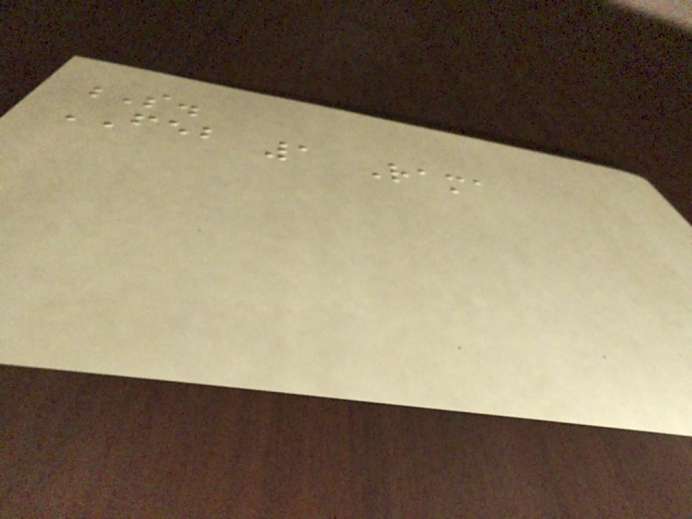S.
FEB 1 Rama
